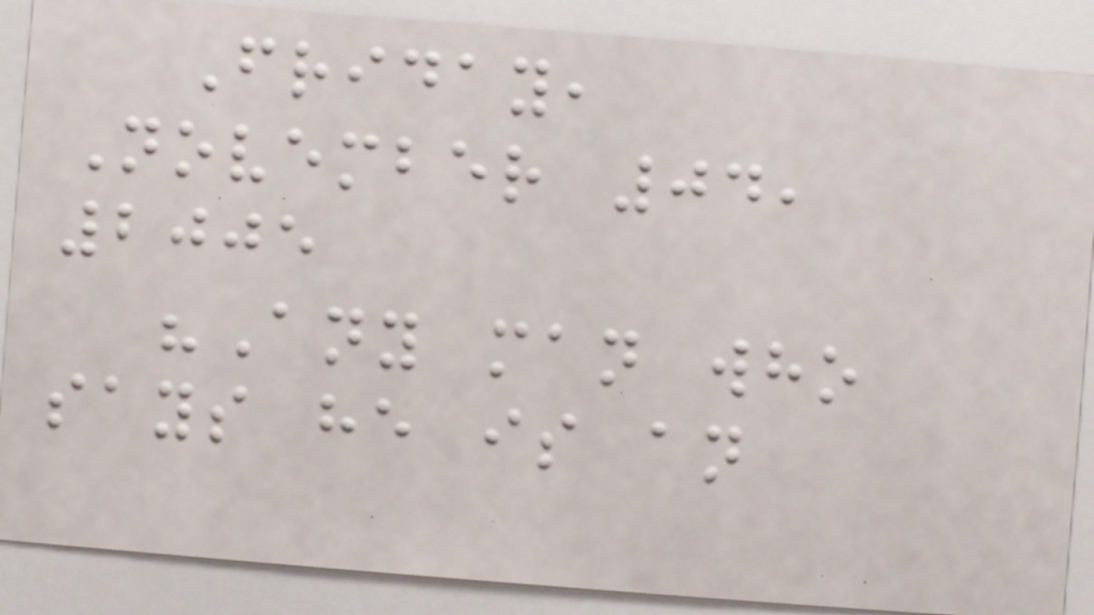Friday,
November 04,
2005
"Any man who
says he is an
